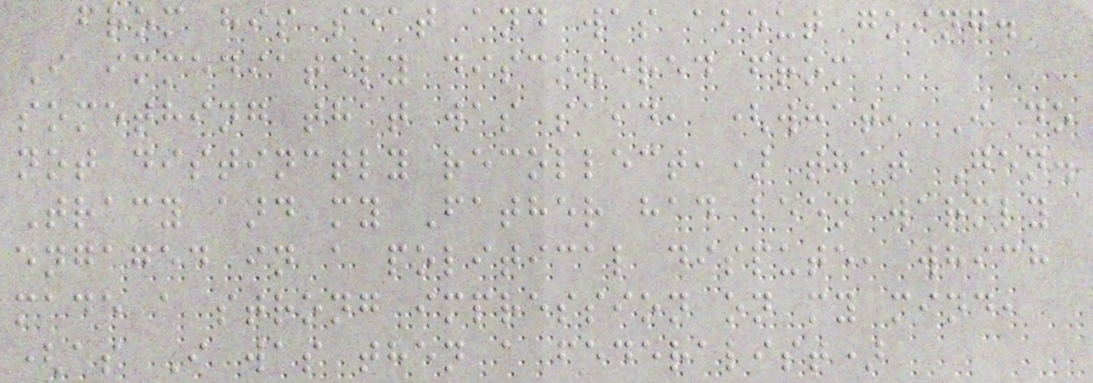from his seat and was about going.
I immediately discovered from
something that was said, (what, I do
not distinctly recollect,) that Gen.
Tracy and my Father had been warmly
engaged in a political dispute, which
made a strong impression on my mind,
(as I was then a federalist)
